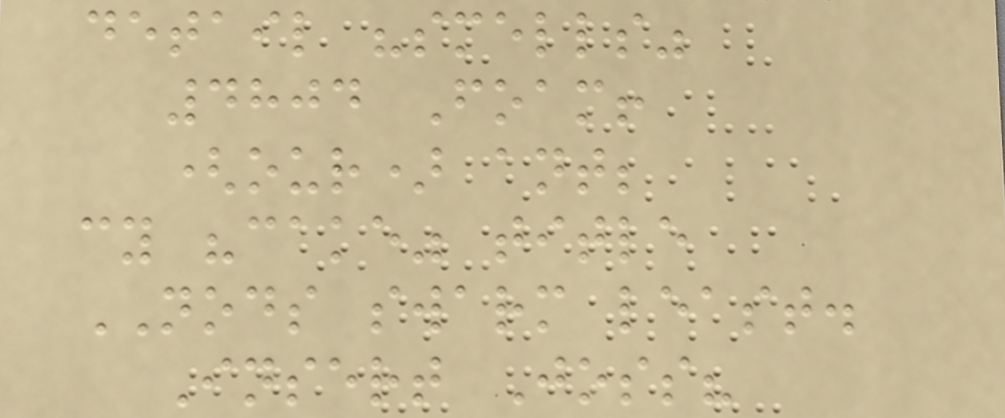detail "smells"
4804 Foam!
(our) ant;
cy "cake" title
NODS swarm least.
Insert Joss?
